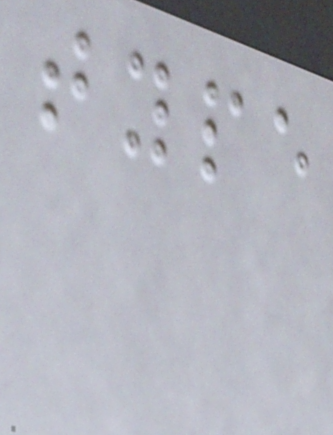type
